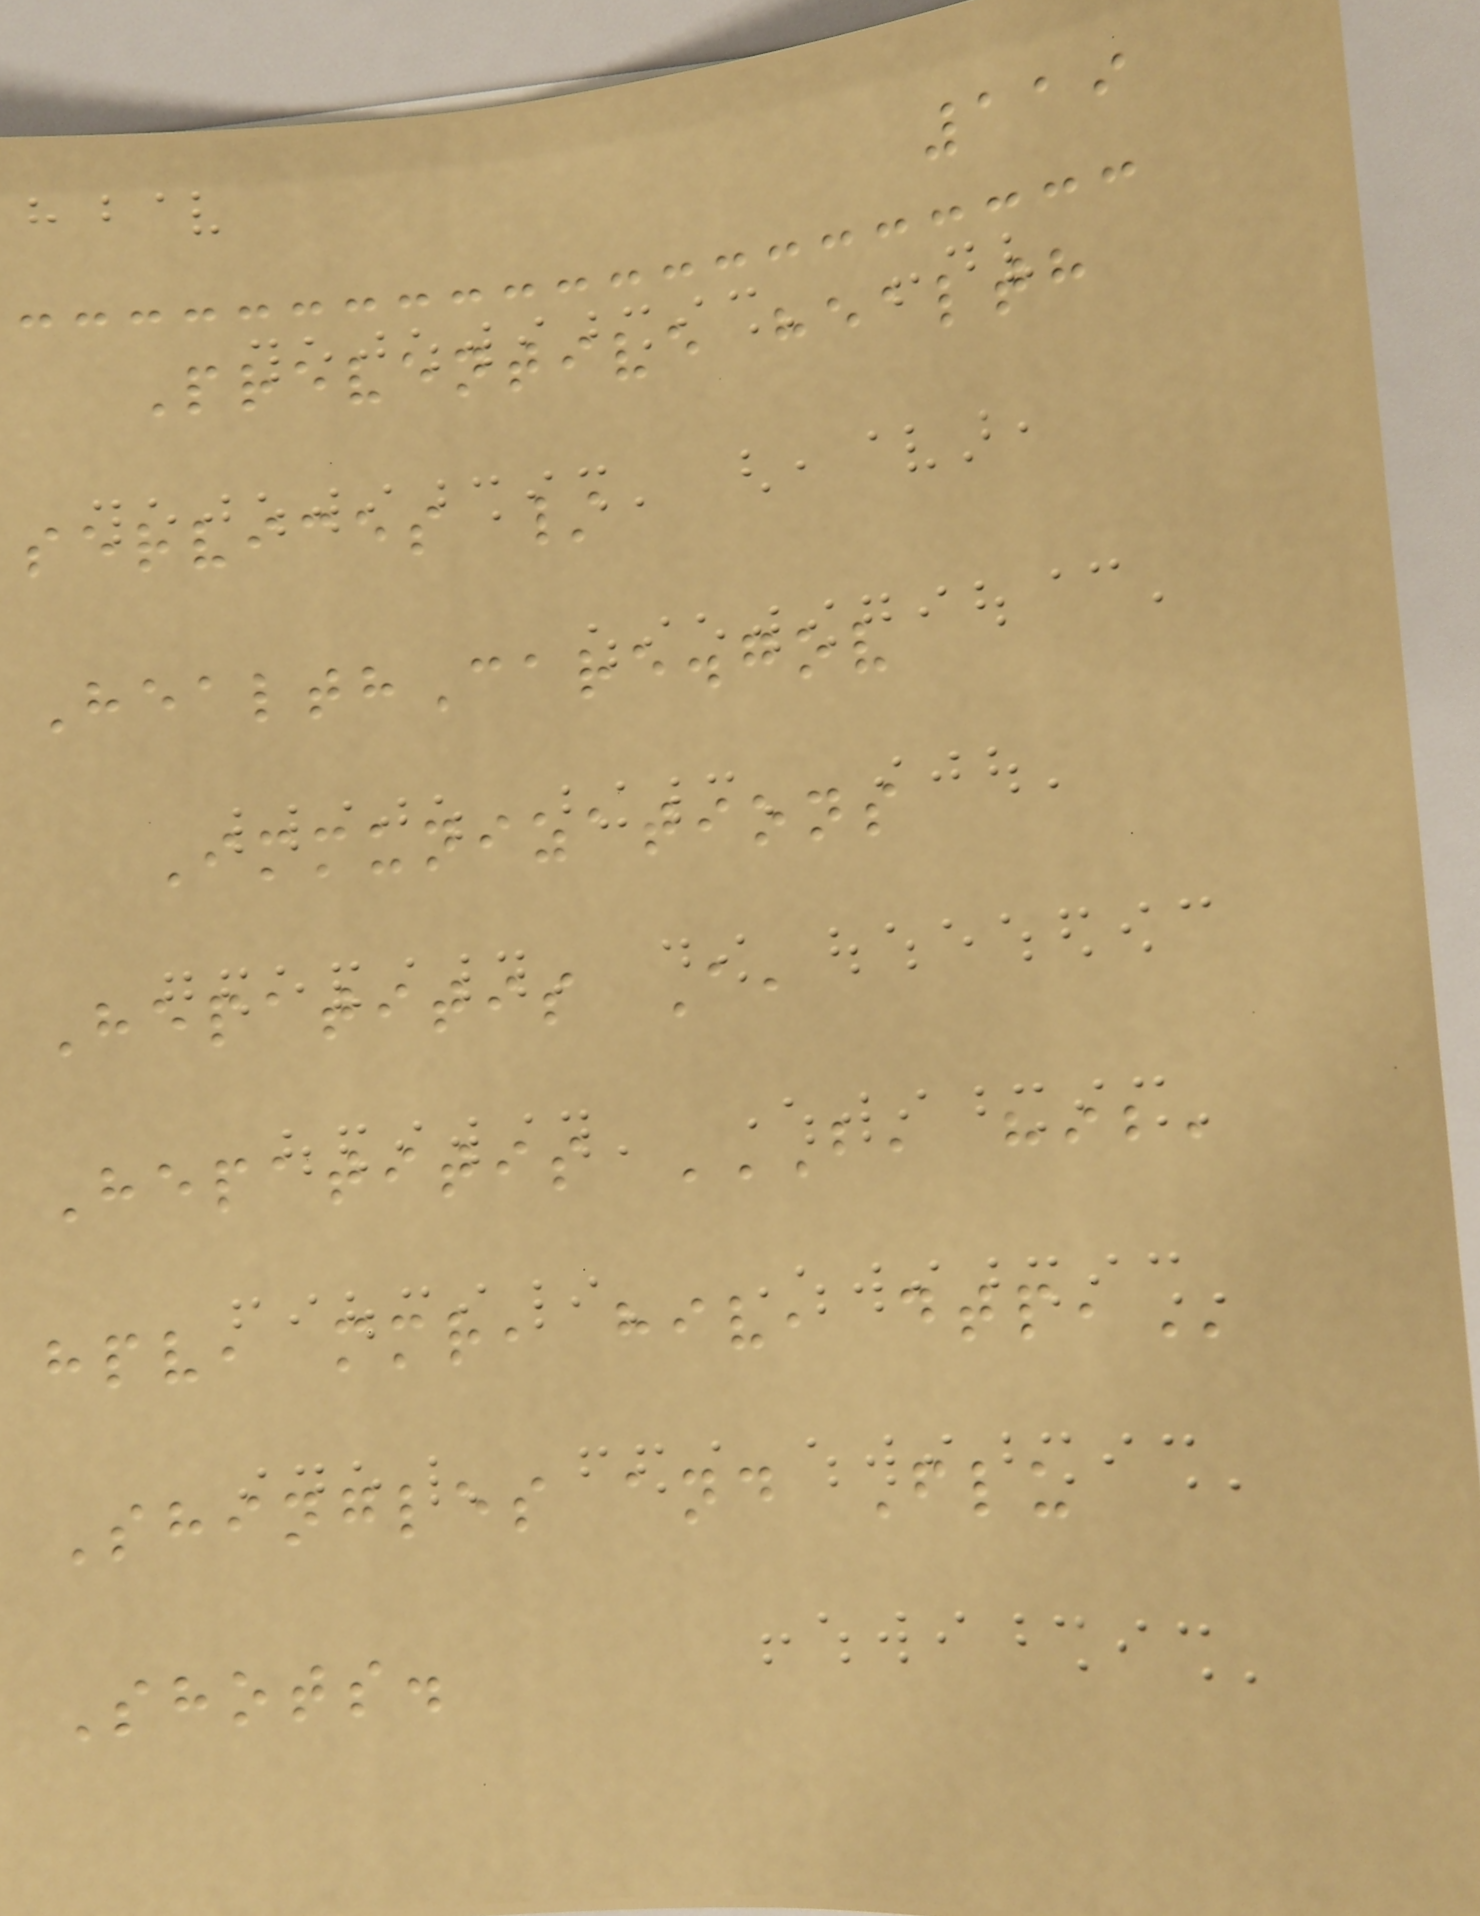119
Preventive health
services /
HealthCare.gov
Immunizations
Hepatitis A,
Hepatitis B, HIB,
HPV, MMR, HIV, DTP,
Shingles and Flu
Shots.
